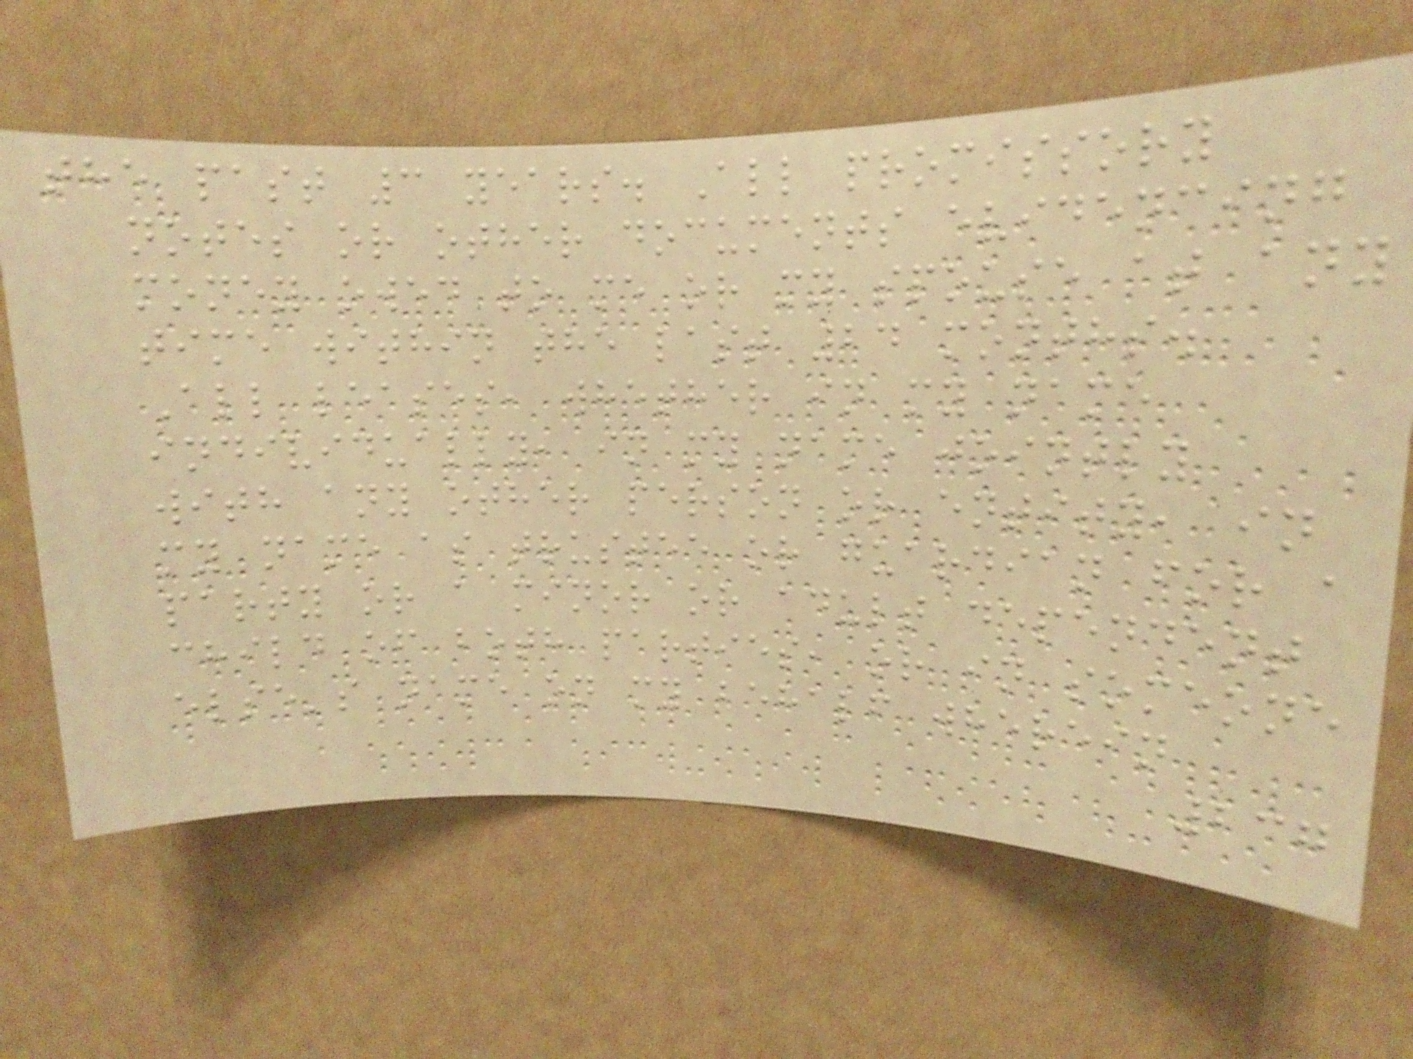the past 3 years. All promissory
notes or other documents evidencing
money owed to me or my spouse at any
time within the last 24 months.
All leases, whether in my name
individually, in my name jointly
with any other person or entity, in
my name as trustee or guardian for a
party or a minor or adult dependent
child of both parties, or in someone
else's name on my behalf wherein
237
